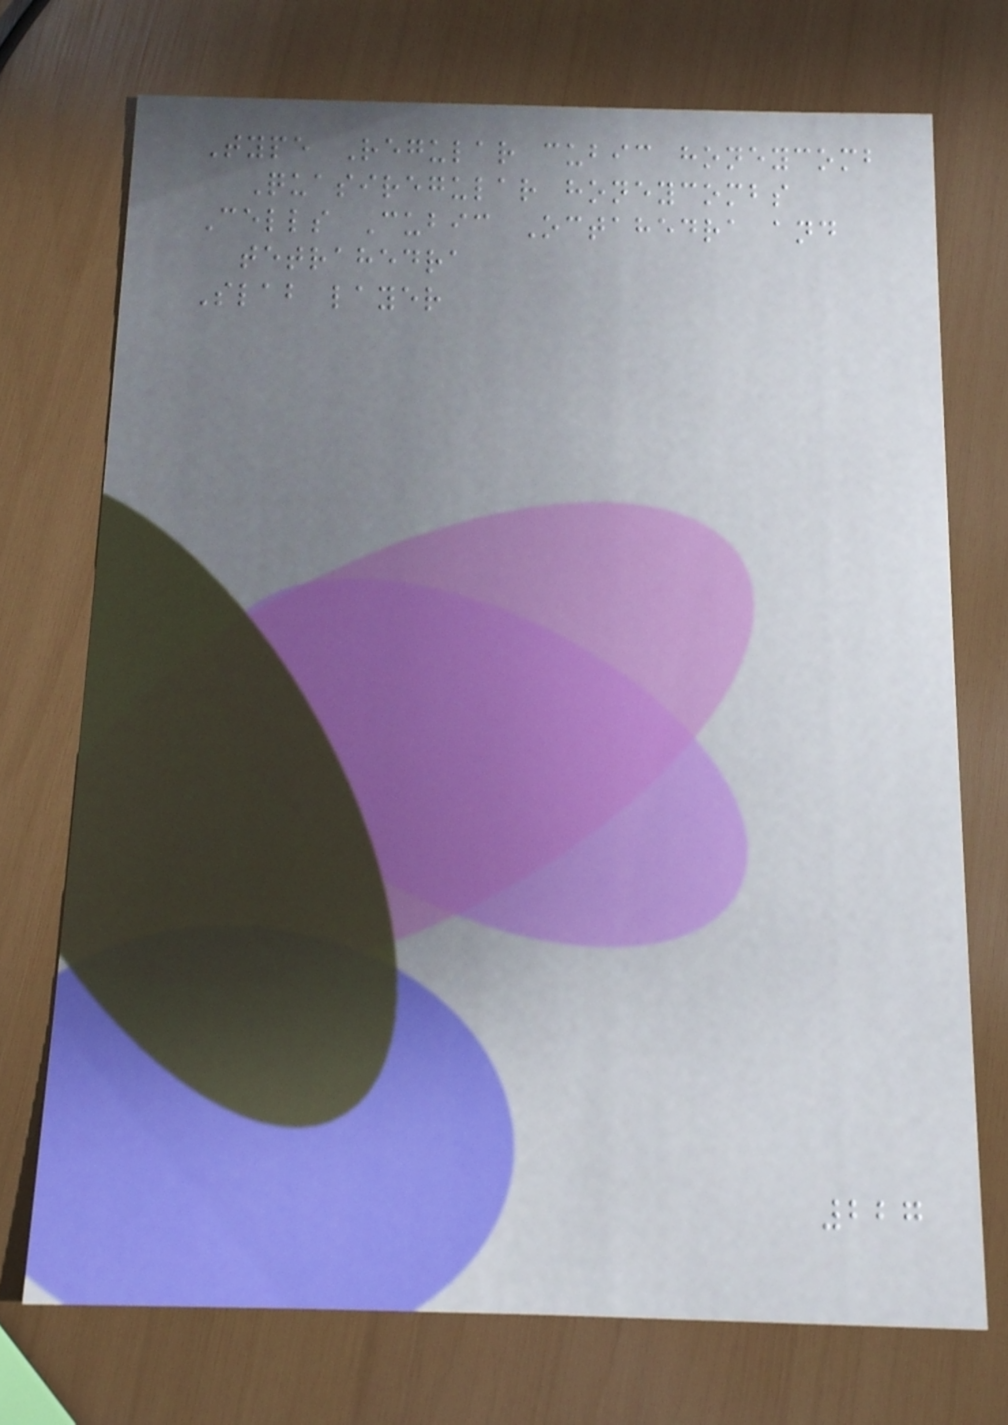Type Regular cubic honeycomb
Quasiregular honeycombs
Cells Cubic Octahedra and
tetrahedra
Slab layer
227
